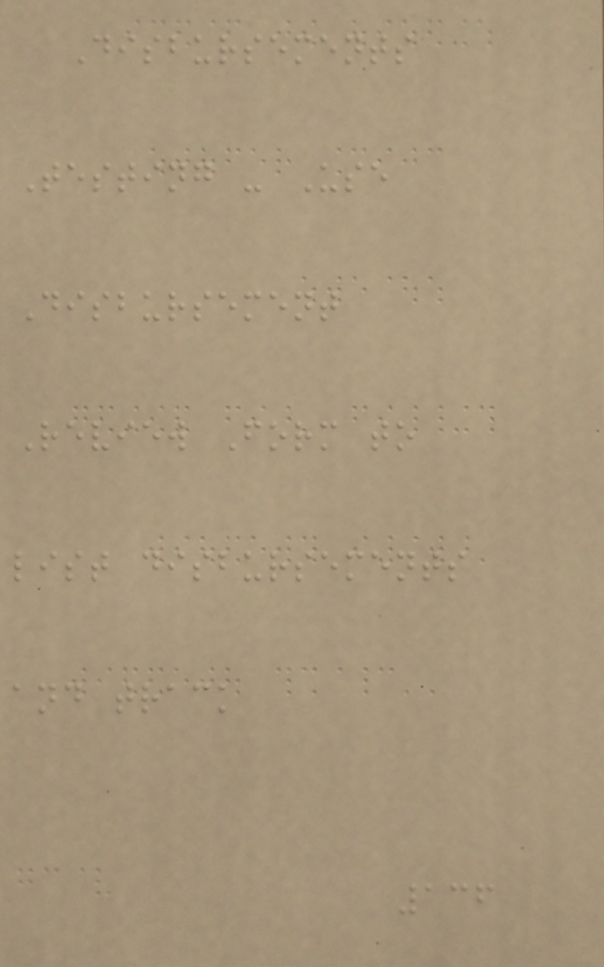Disbursements
Testing - Use
Disbursement
Review Form to
list disbursements
and track
136
